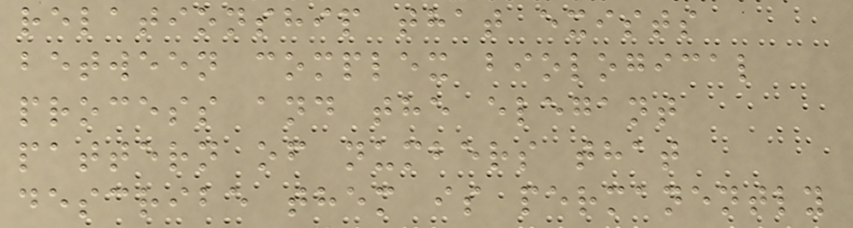relationship that exists
between complex biological
process and the elegant
pattern of numbers that
describe them is permanently
